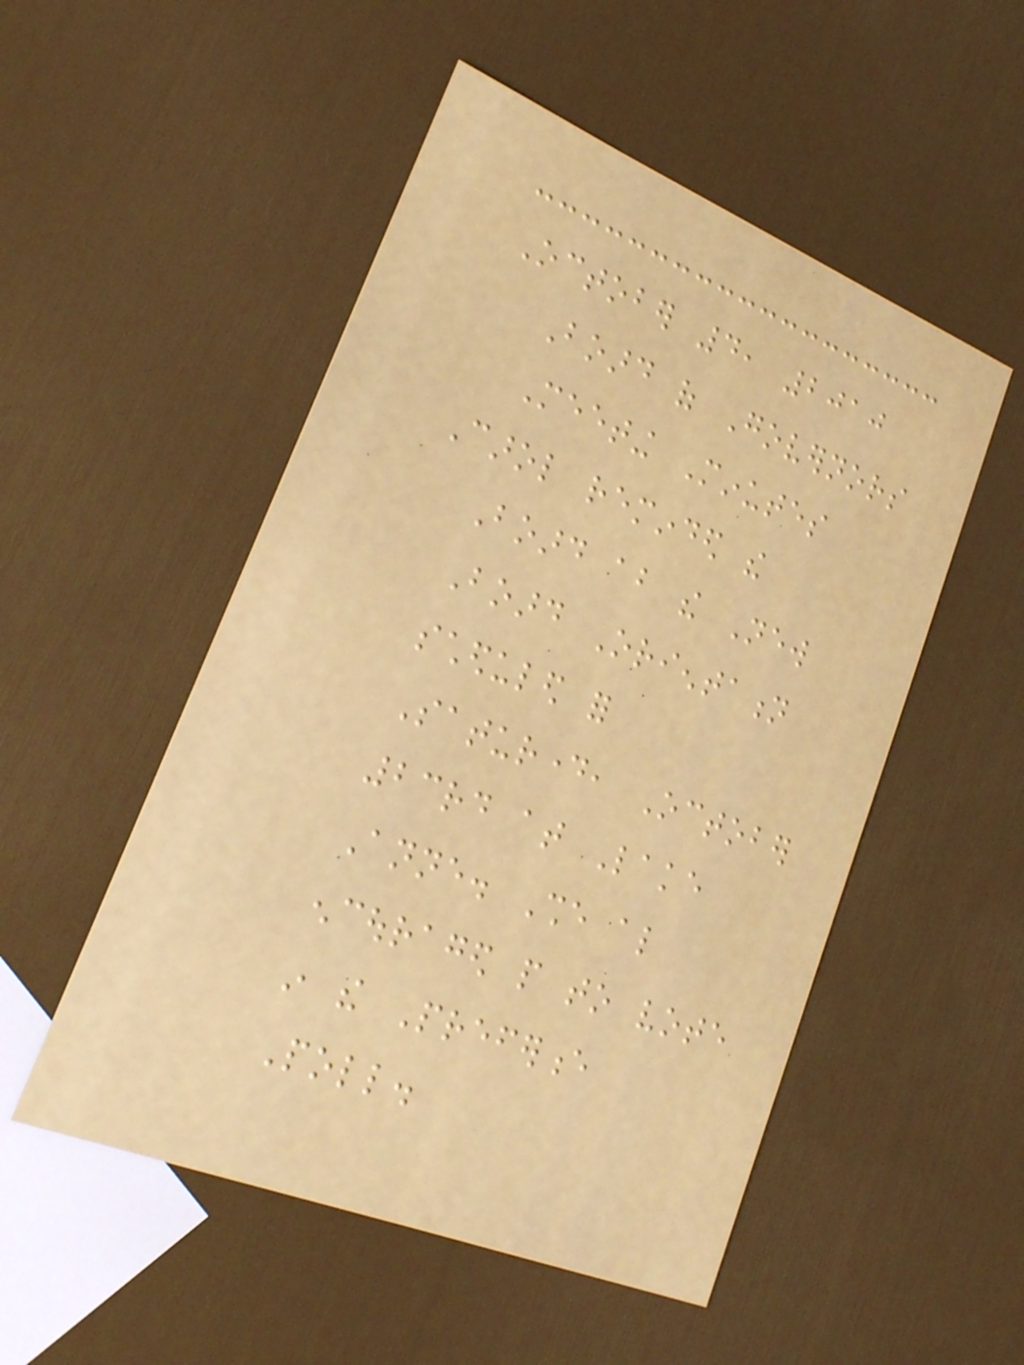October 4, 2010
Board of Governors
Meeting Minutes
Carol reminded the
Board about the New
Board Orientation
scheduled for
Saturday, October
23rd at Lake
Anne. She also
encouraged people to vote
in the Preference
Poll.
